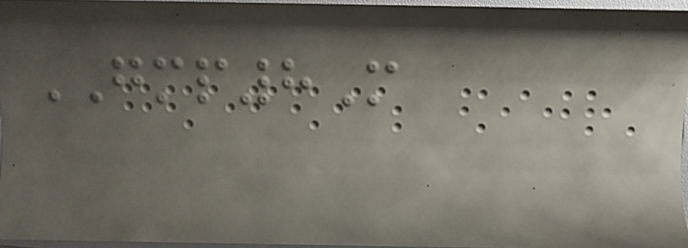GMP8M
